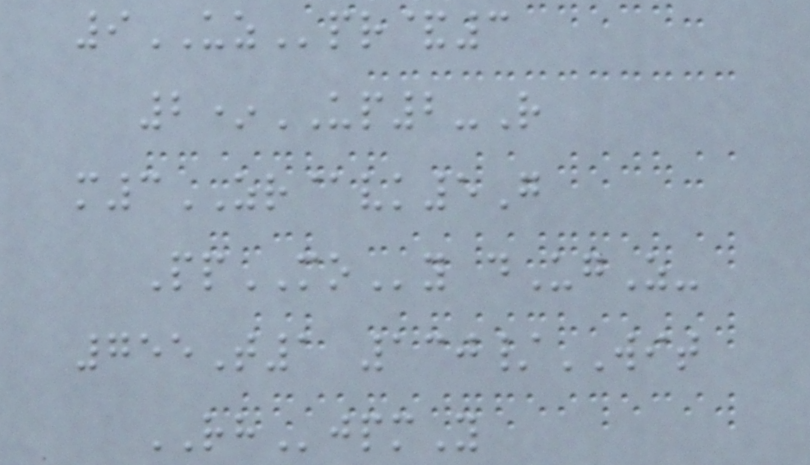9UZpr&3
2*UP2-R
m3ZR@vk5G
PpMOy dUgZ-
755T1 130/WIT
RHjpmY
